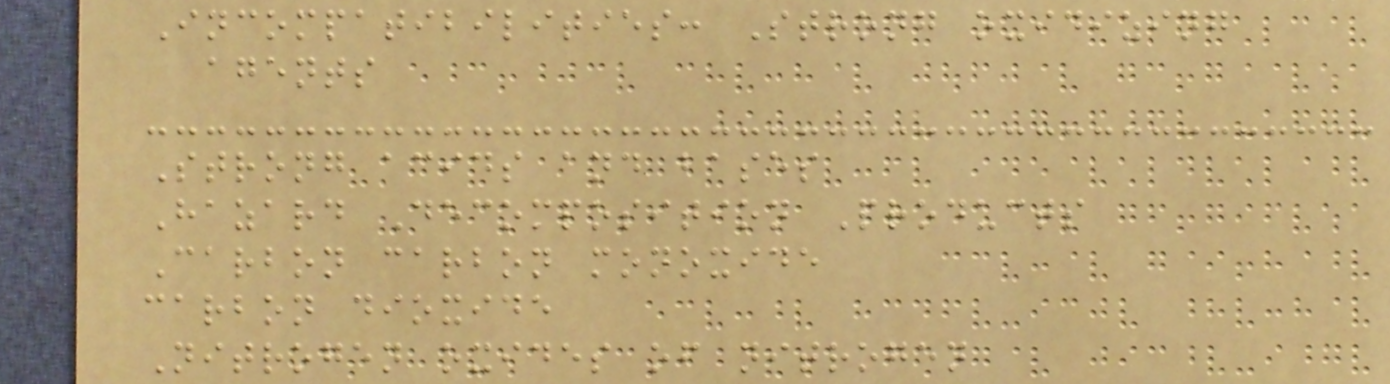Incompatibilities: Strong oxidizing
agents
Strong acids and bases
Hazard Decomposition Products
Carbon carbon monoxide
carbon dioxide
Nitrogen oxides of nitrogen
